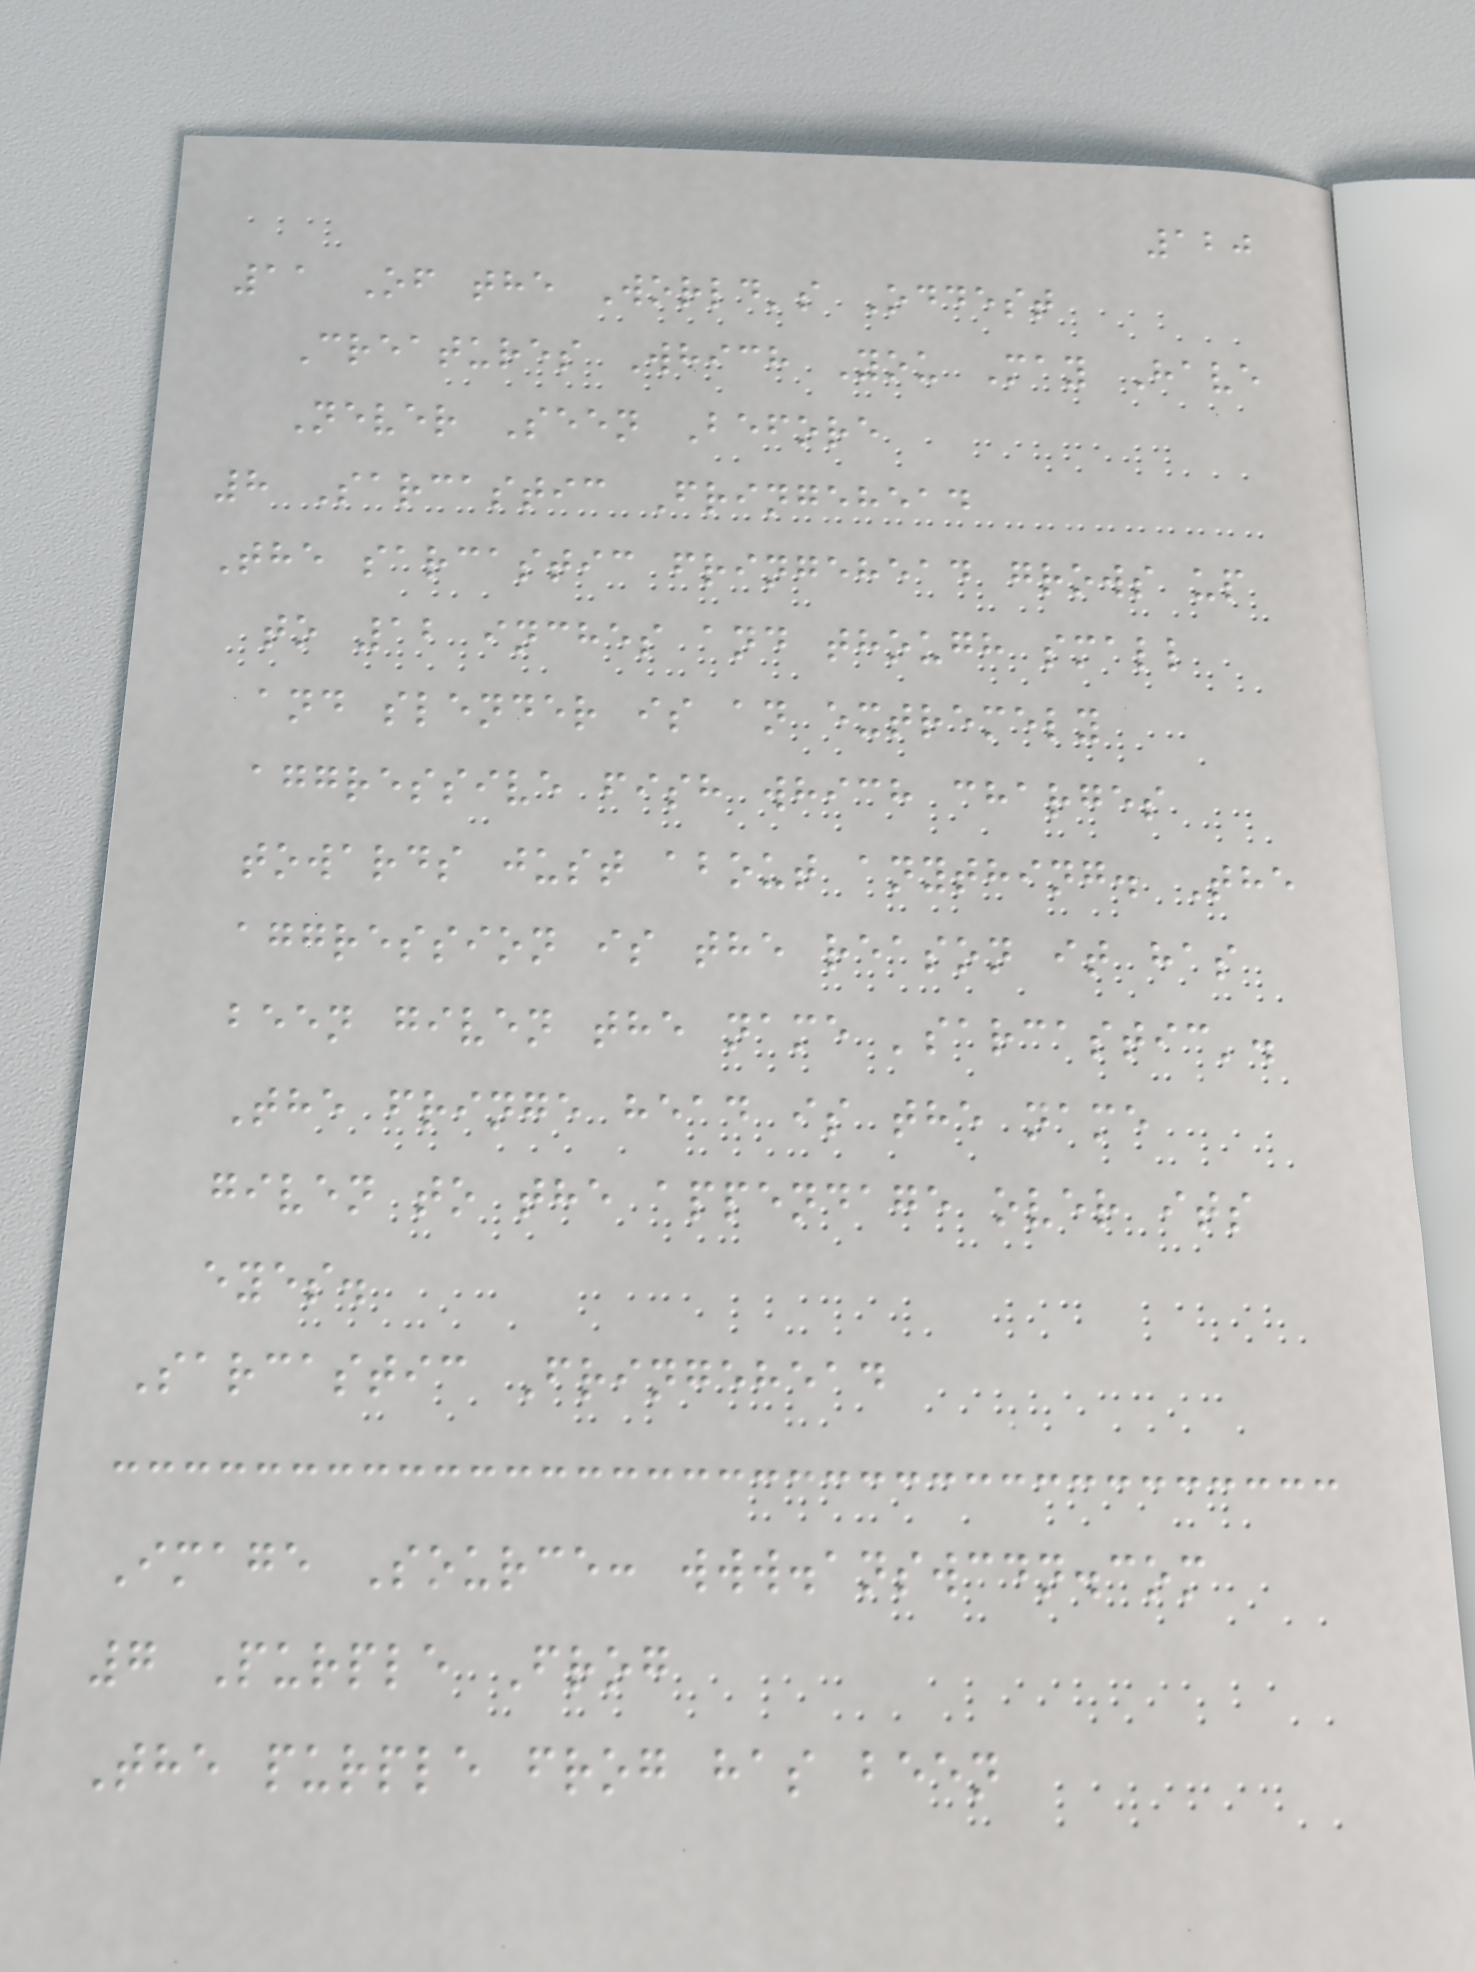120
11 Of the World's Oddest
Creatures Which You May Have
Never Seen Before
8 Sarcastic Fringehead
The sarcastic fringehead grows up
to 12 inches and though small
and slender is an extremely
aggressive fish which charges
towards just about anything. The
aggression is the reason it has
been given the name 'sarcastic'.
The fringe head is the name
given to the appendage over its
eyes.
Sarcastic Fringehead
Image Source: www.answcdn.com
7 Purple Frog
The purple frog has been
